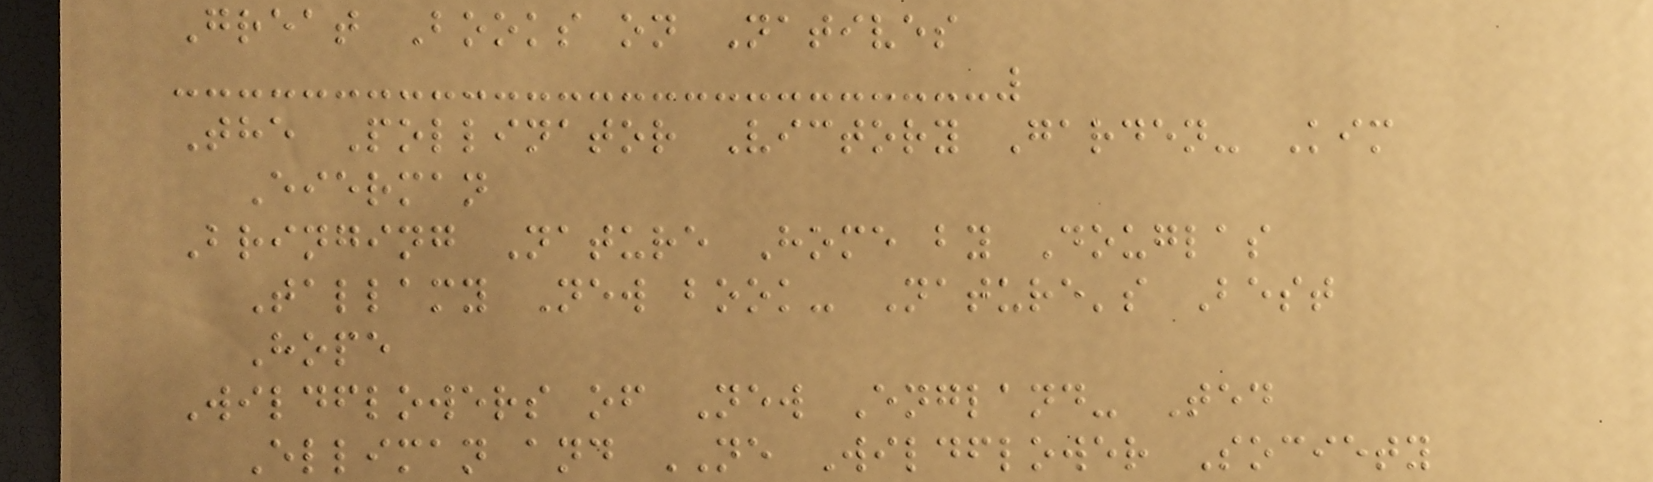Great Books on Natives
The Pollinator Victory Garden- Kim
Eierman
Bringing Nature Home by Douglas
Tallamy New book- Nature's Best
Hope
Wildflowers of New England- Ted
Elliman and NE Wildflower Society
